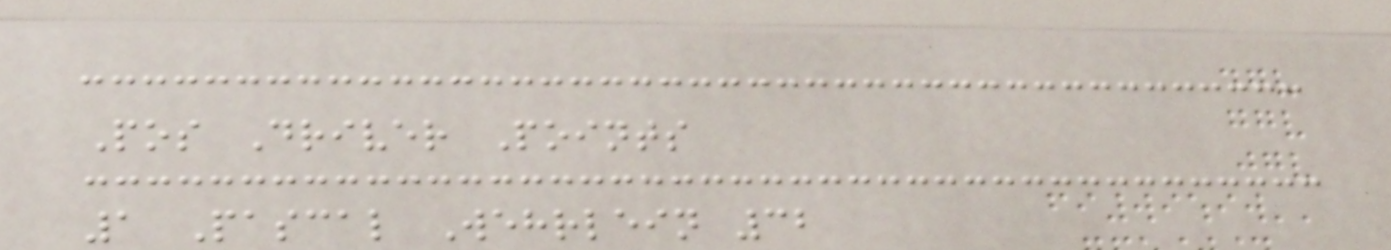Pos Driver Points
1 Pascal Wehrlein 32
